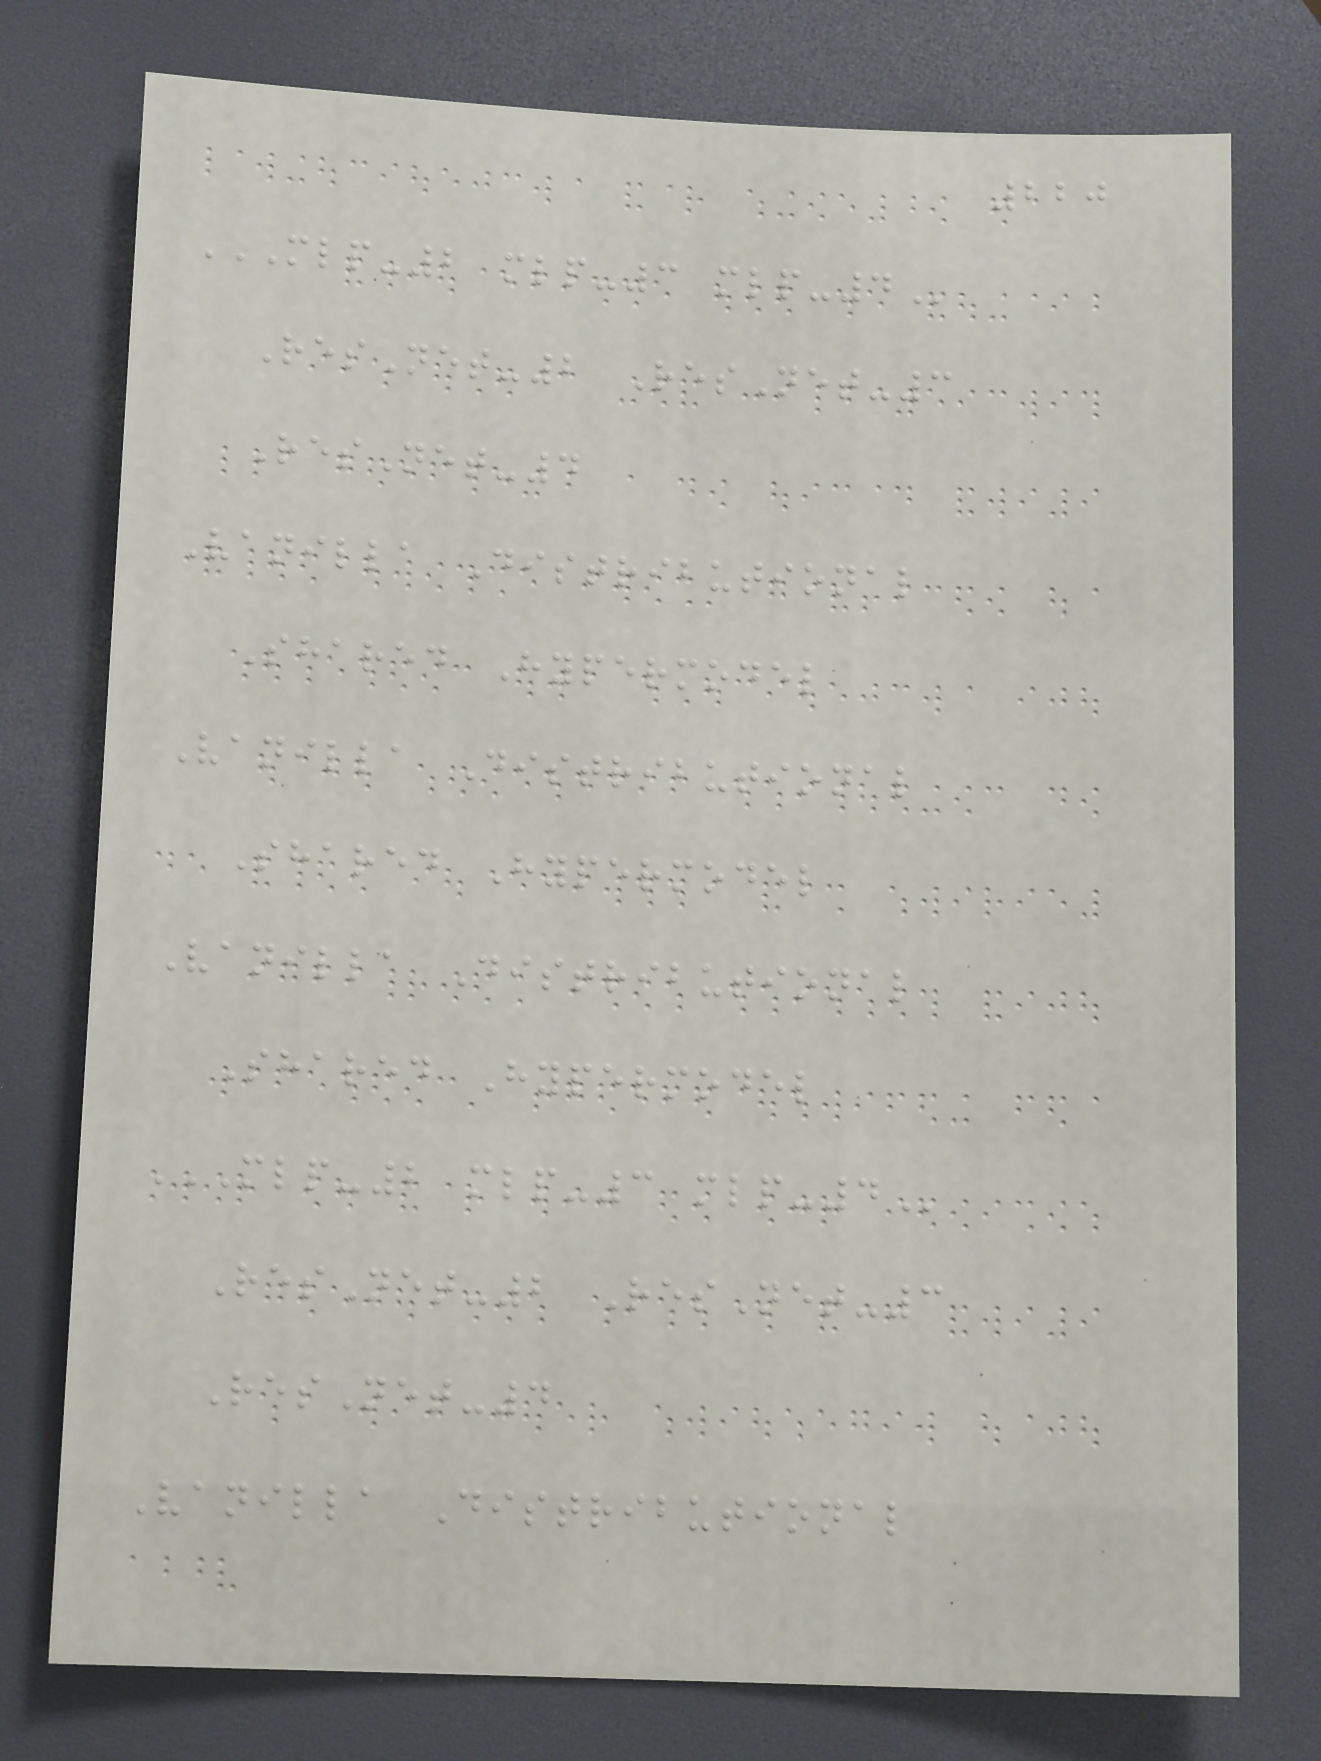220
MLP-2 MLP-3 MLP-4
ResNet-2 ResNet-3
ResNet-4
Vanilla Distributional
Shared Hypermodel
Vanilla Distributional
Shared Hypermodel
Vanilla Distributional
Shared Hypermodel
MLP-2 MLP-3 MLP-4
ResNet-2 ResNet-3
ResNet-4
Vanilla Distributional
